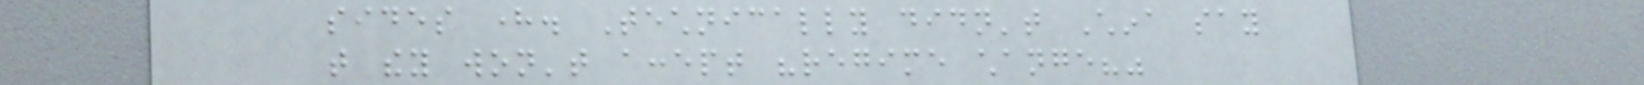sides here. Technically didn't China say
that they won't accept "regime change?"
